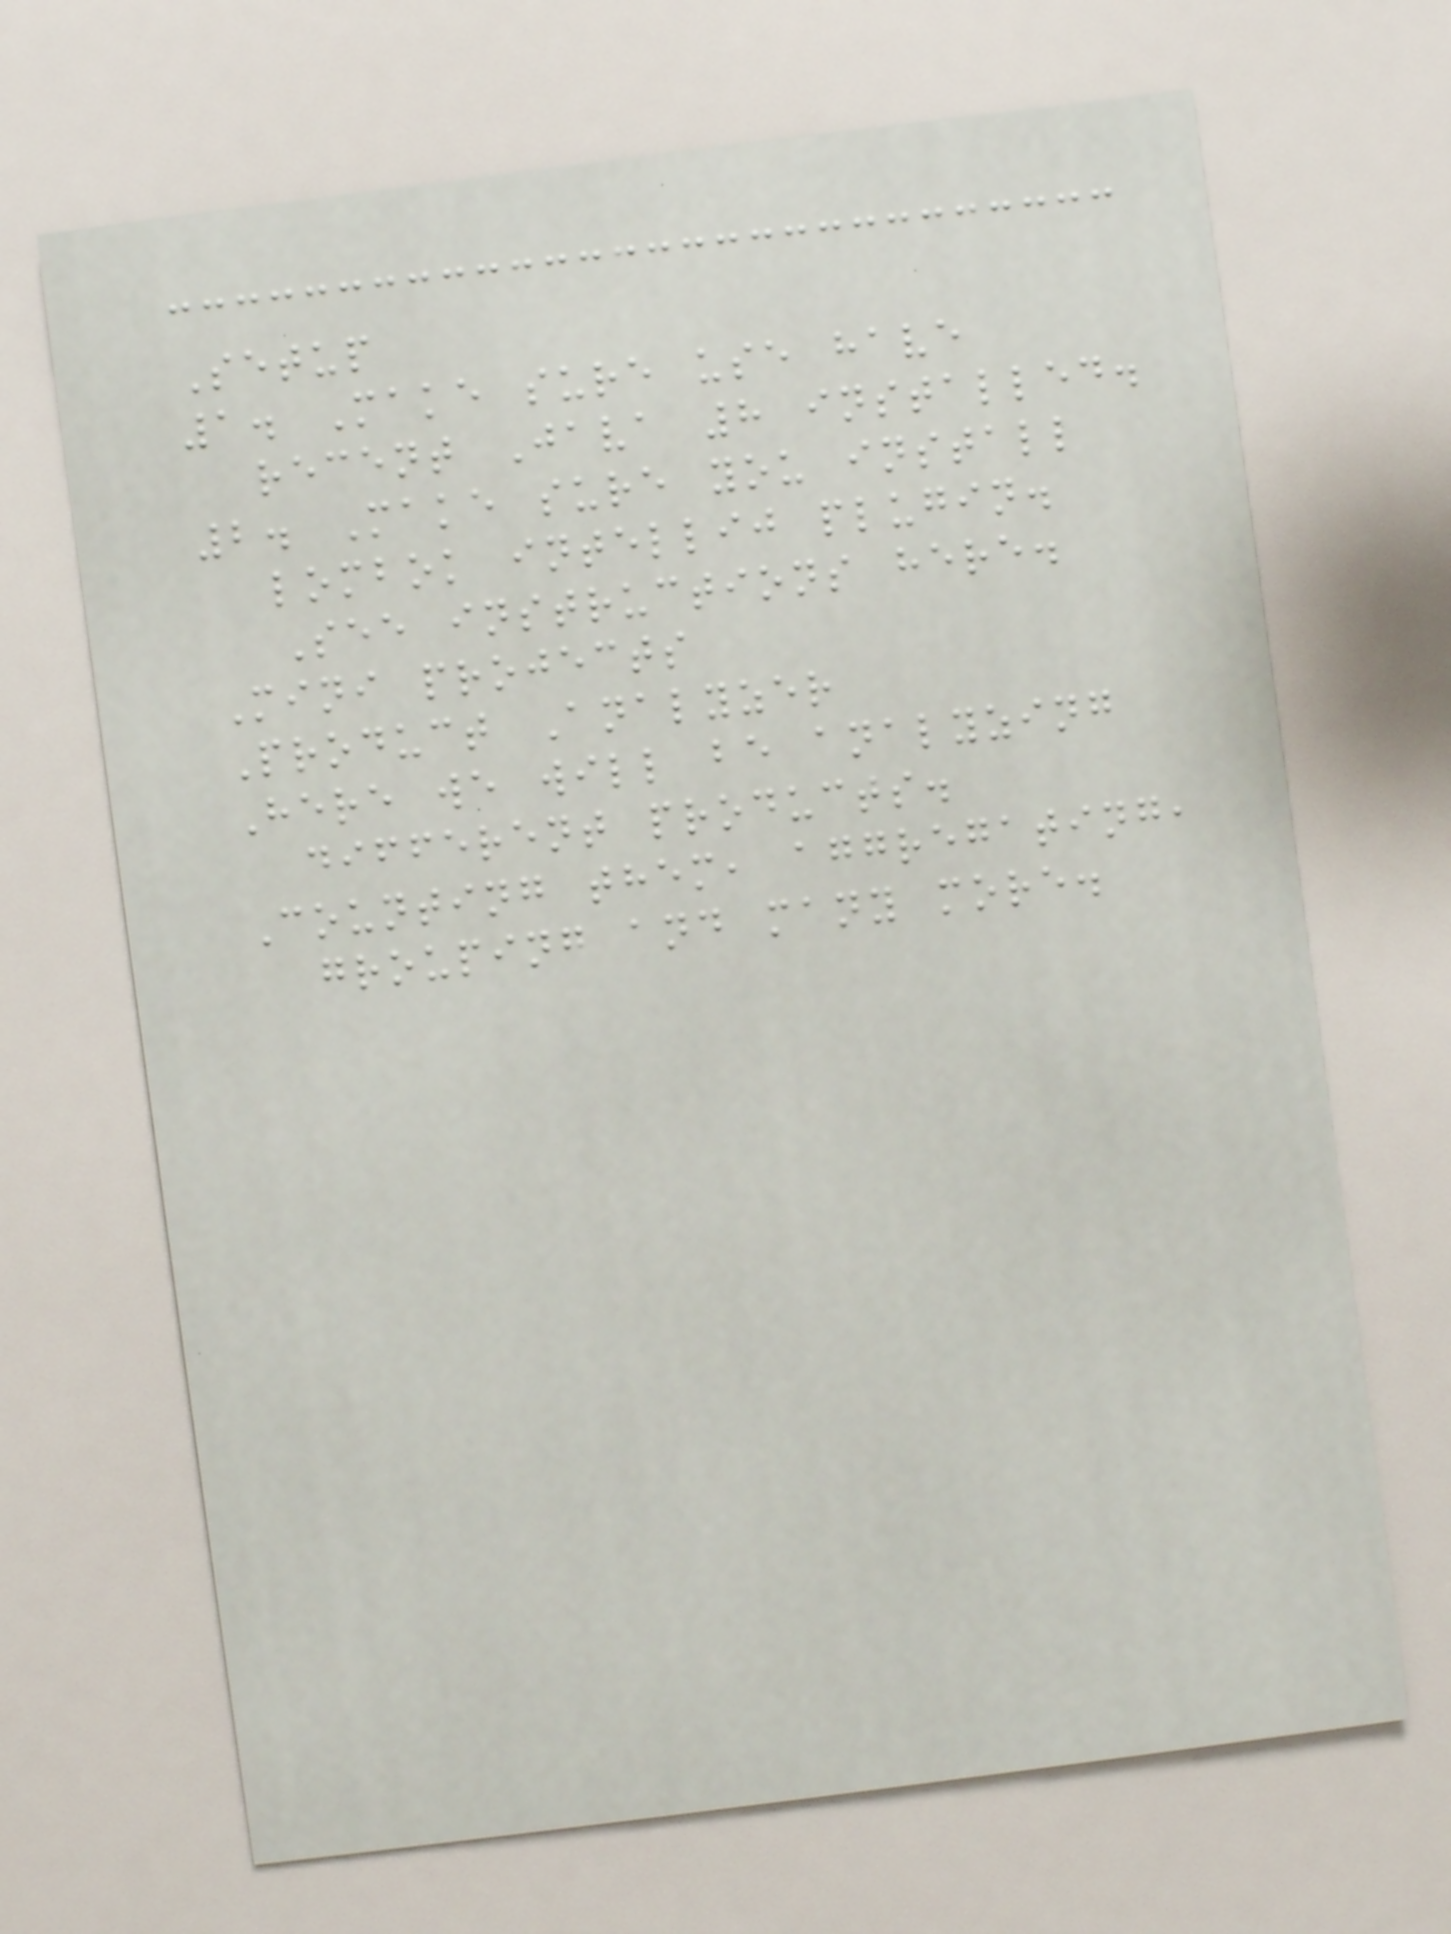Setup
1. Make sure use have
recent Java 8 installed.
2. Make sure you install
lombok intellij plugin.
See instructions here.
Mini projects
Product Analyzer
Here we will be analyzing
different products.
Counting them, aggregating,
grouping and many more.
